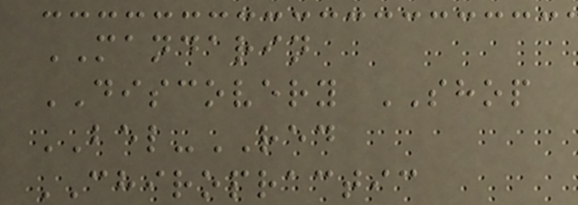MANDARIN
DISCOVERY SHOP
BEL-RED
CHIROPRACTIC
